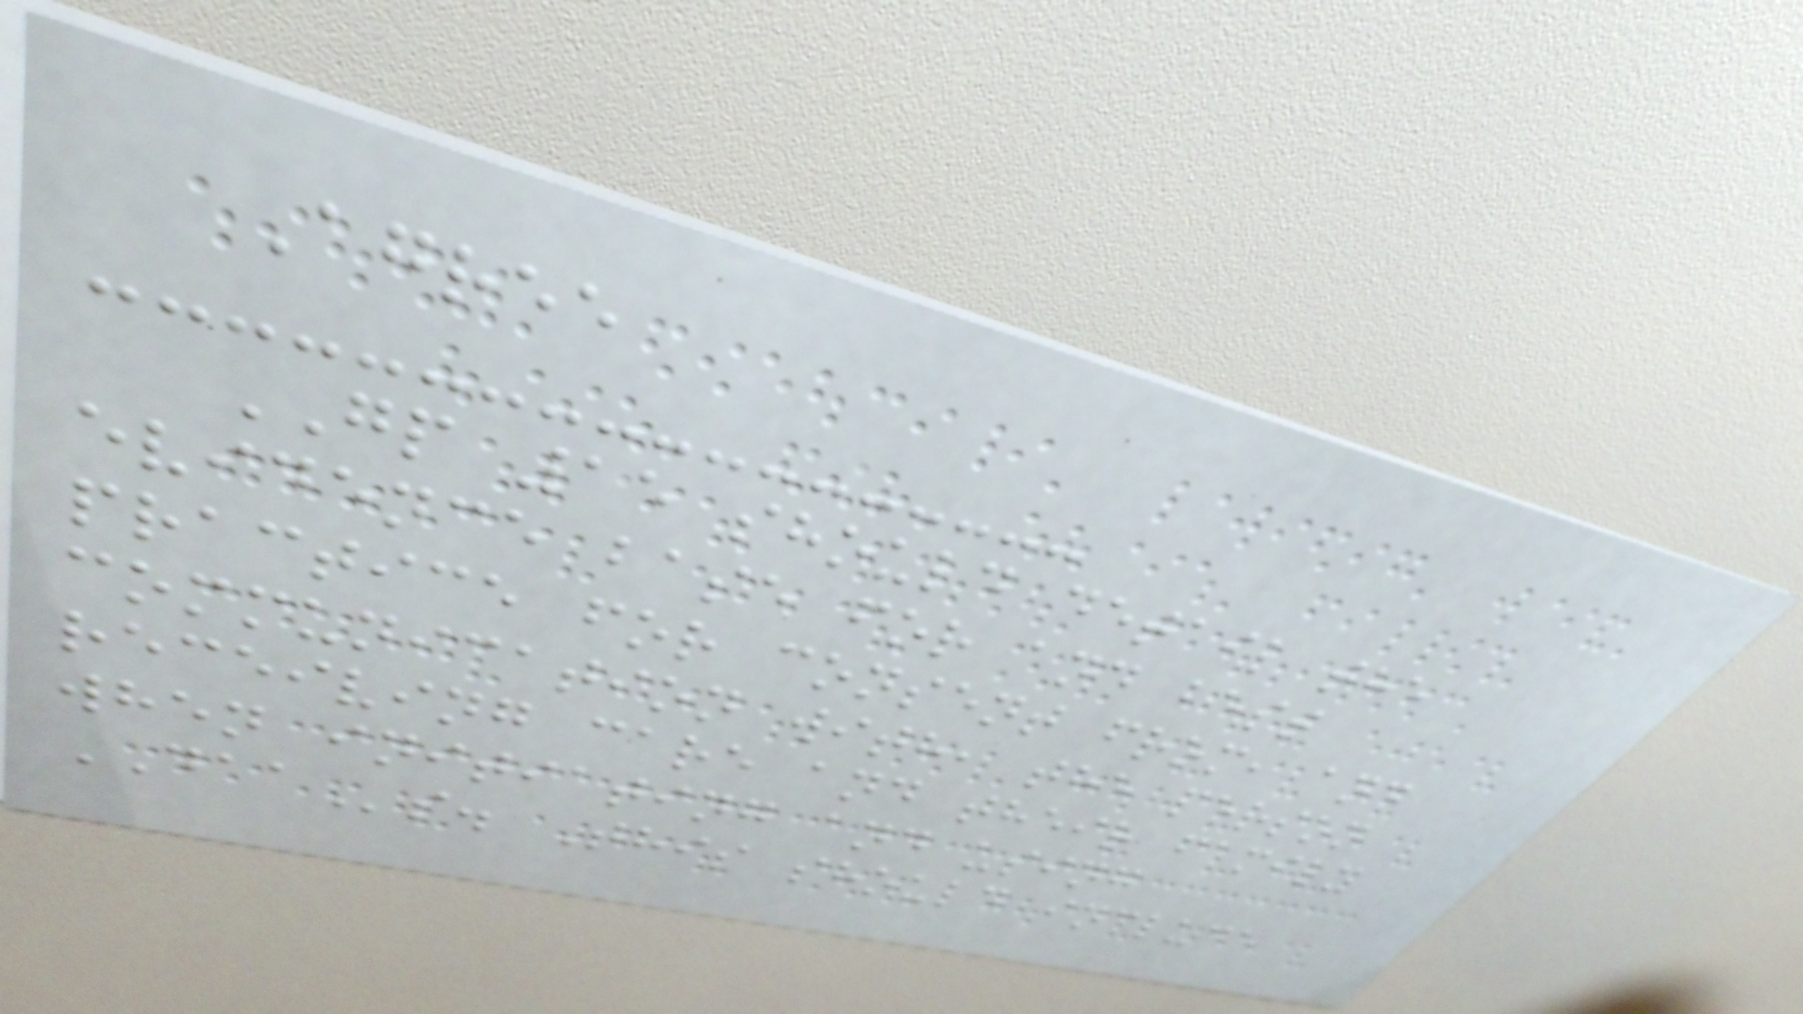Agree
GP 15 should detail the
evidence base for and best
practice for consent from, and
communication with, the person
receiving care and their family
when initiating and using
DAAs. This should include
